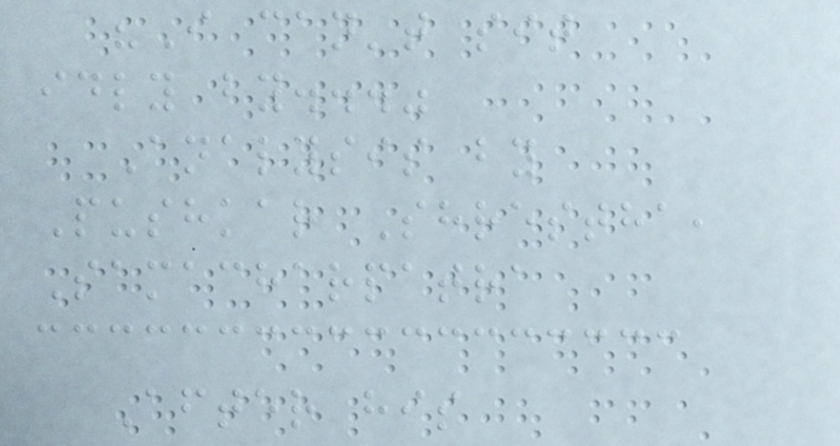"I can't sit
idly by..."
Analysis by
Pushkar Shrestha,
Samacharpatra
After his
